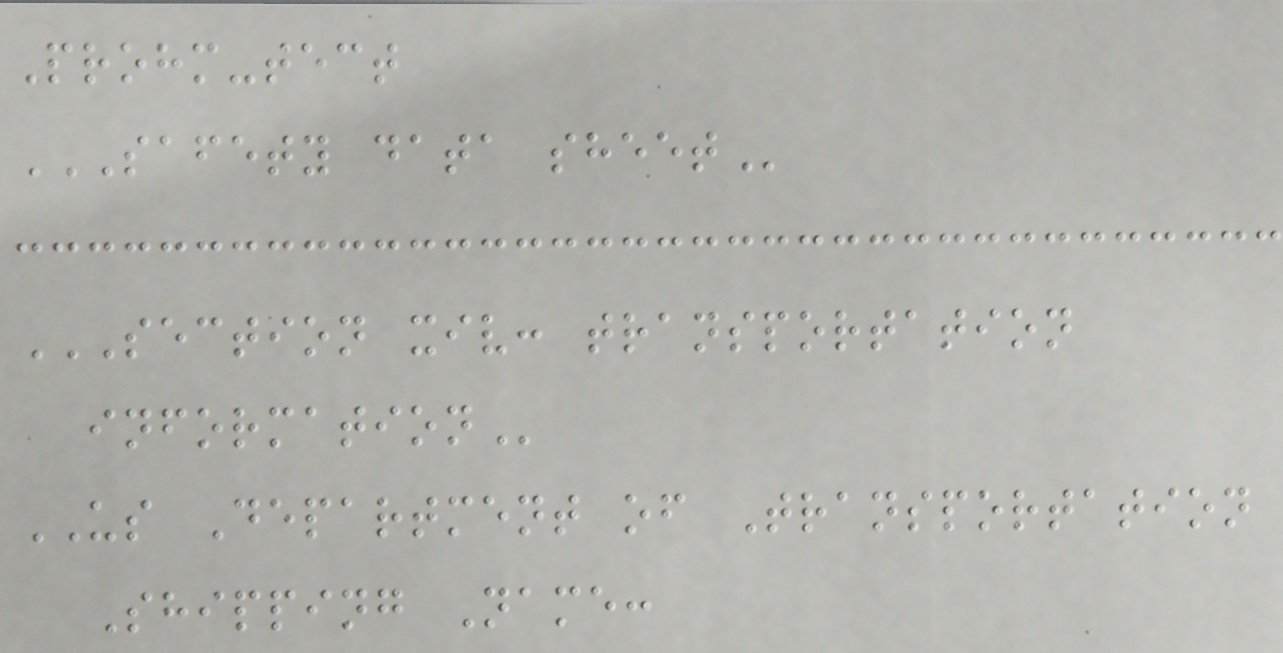Prohm-tect
SAFETY DATA SHEET
SECTION XIV: TRANSPORTATION
INFORMATION
US Department of Transportation
Shipping Name:
